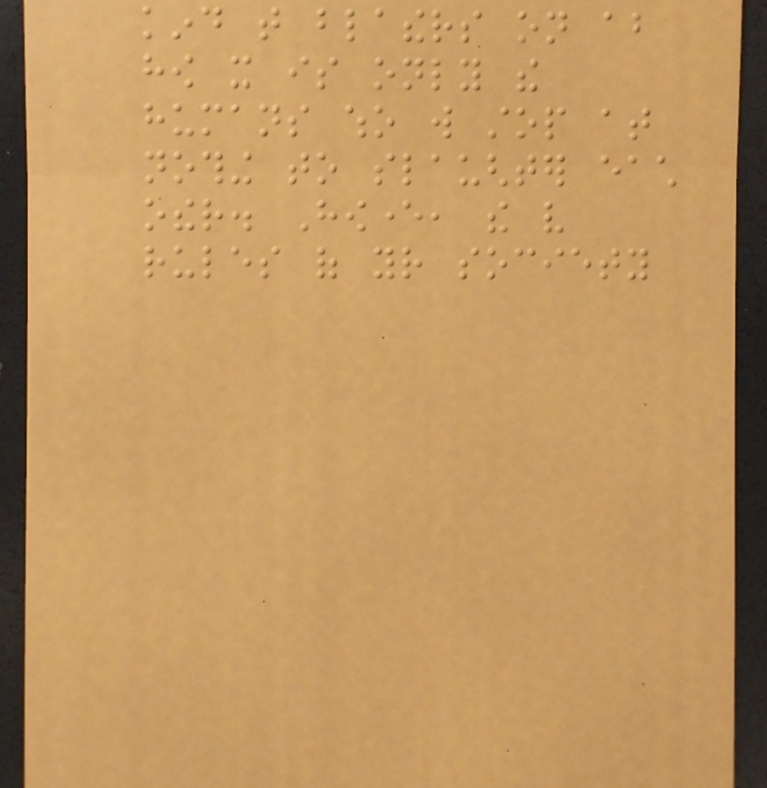kind that blathers on about
how it is only the
humans who will stop at
nothing to slaughter each
other. However, the very
rules of your society
